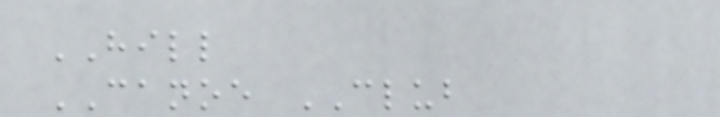HILL
CANOE CLUB
